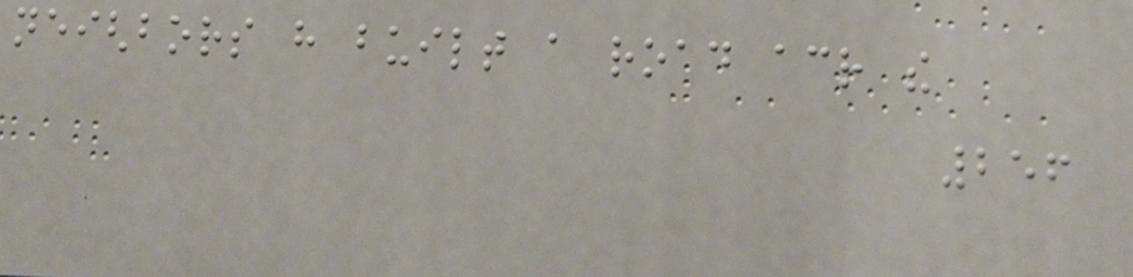neighbors have built a road across the
256
